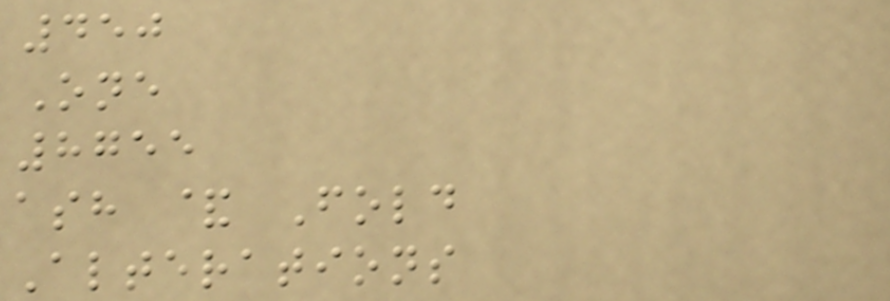450
One
8755
ash & Fold
Alterations
